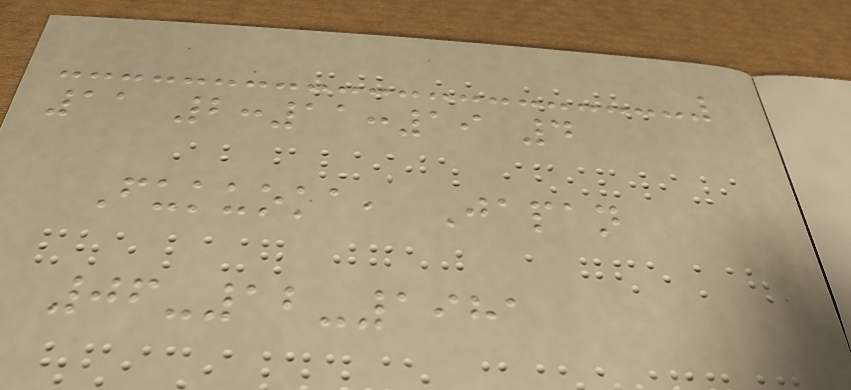11 2:11:19 4
Fukuoka, Japan
06-12-1981
